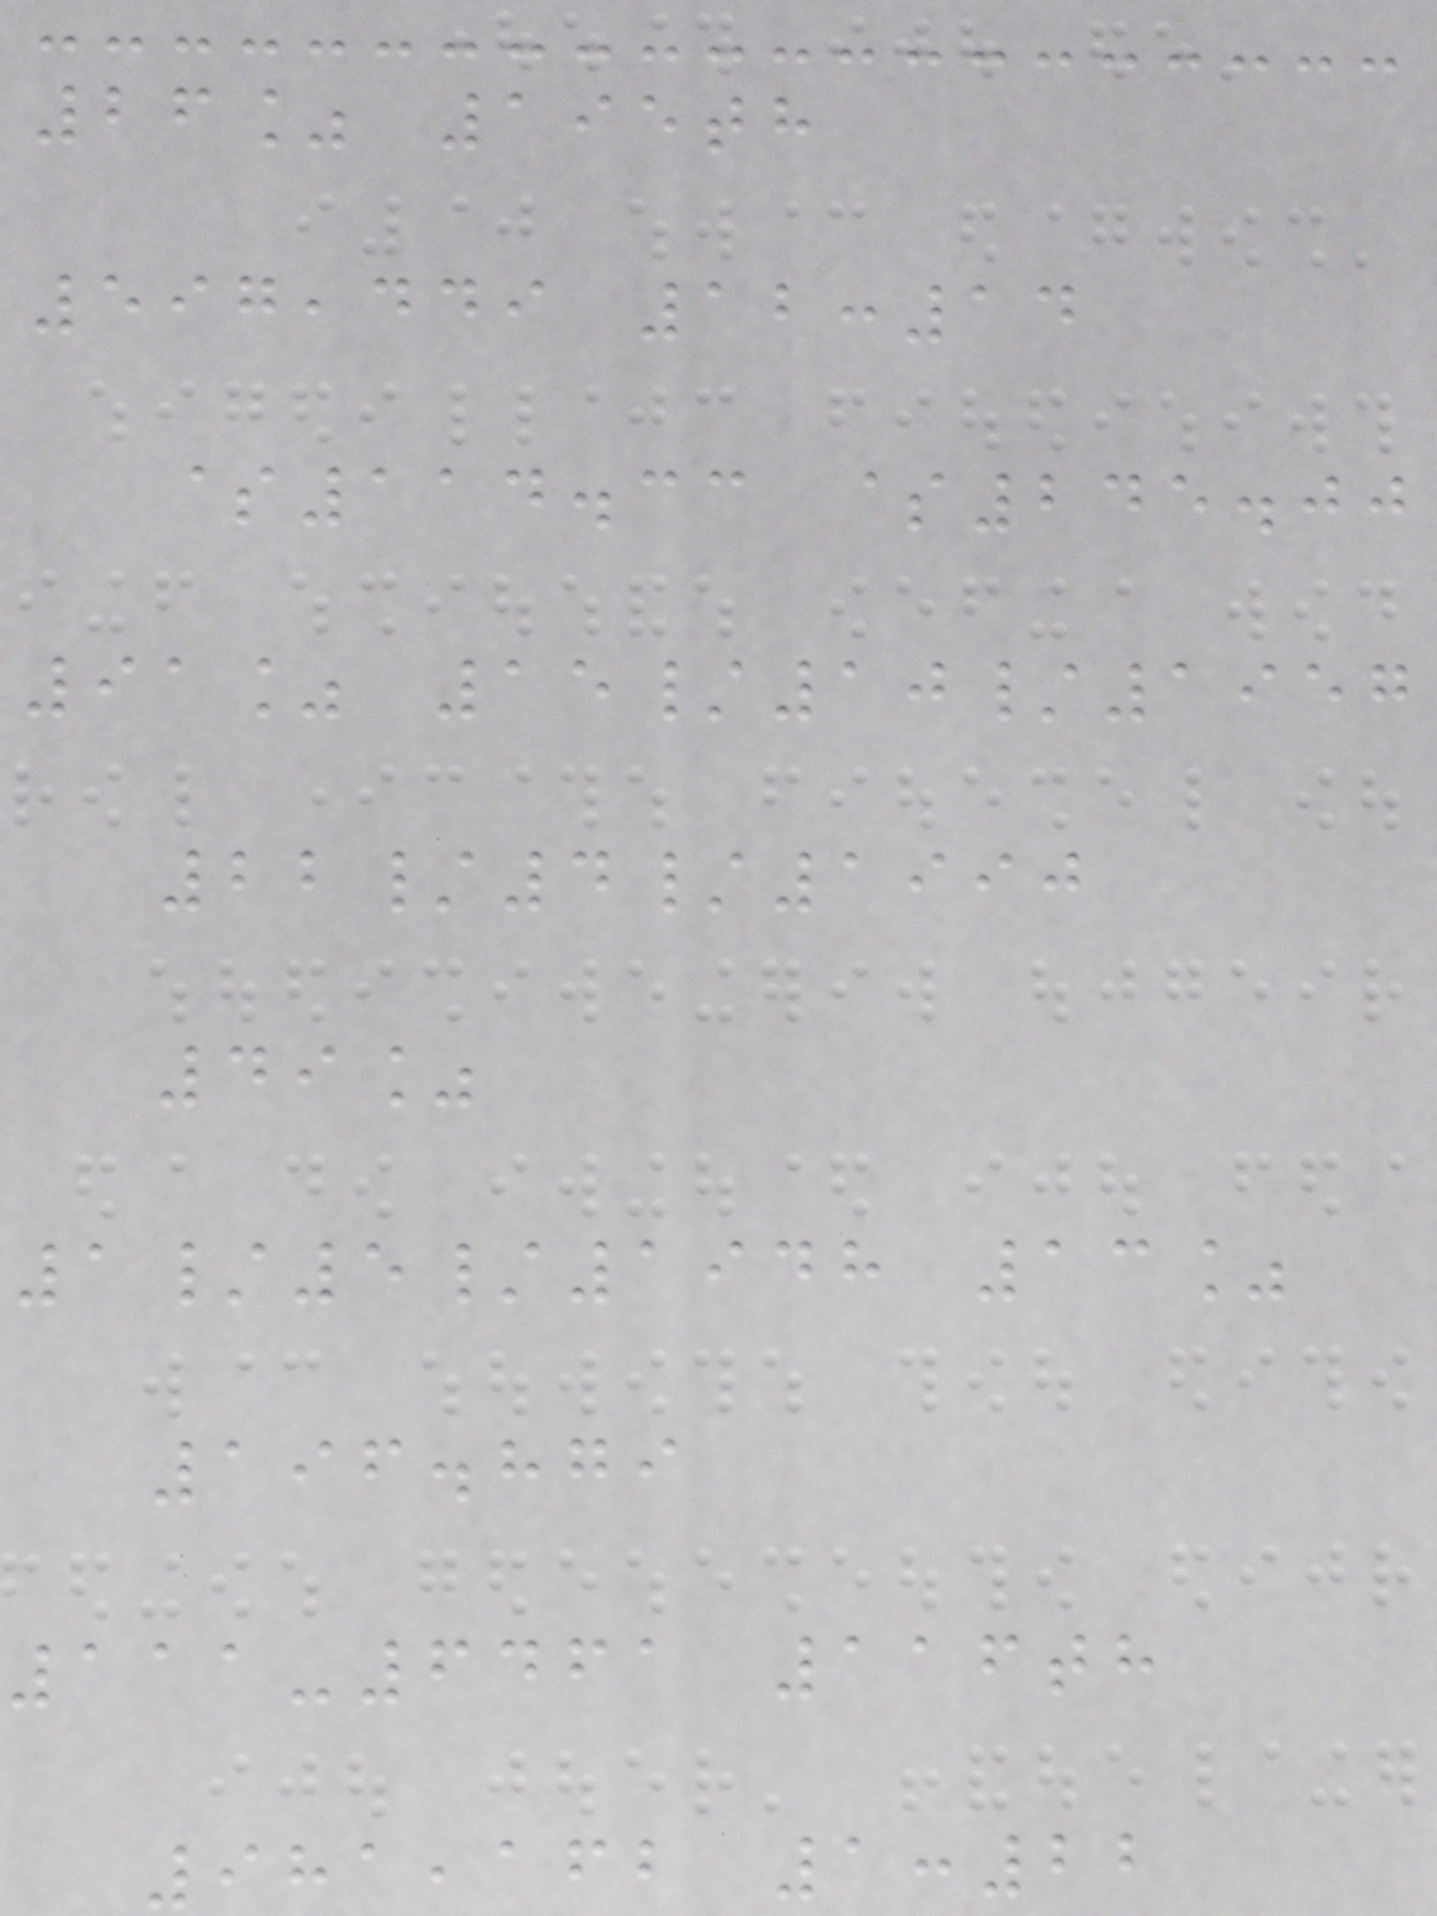26% 195th
597,449 12:14
$114.33 $245.00
91% 15/10/1957
22/4/1990
49%
1/5/1948 13%
196.879
111-6461 116th
981,162 1:22
